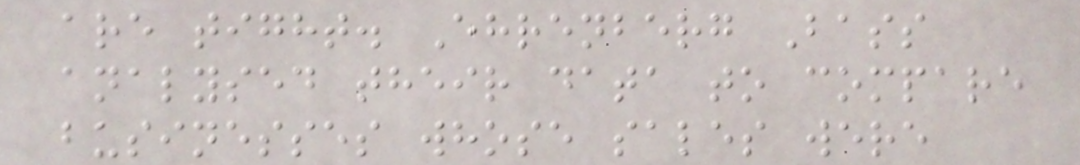are tight. Ehrenberg Bass
analysed their data to compare
businesses whose sales were
